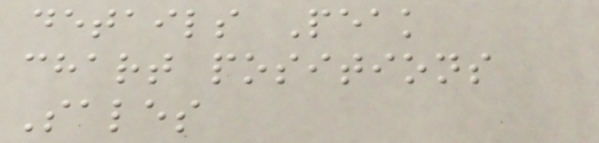details Peak
chart positions
Sales
